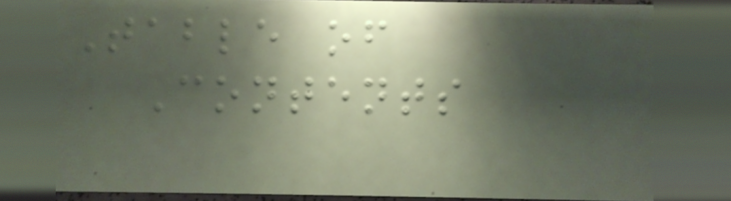Table of
Contents
